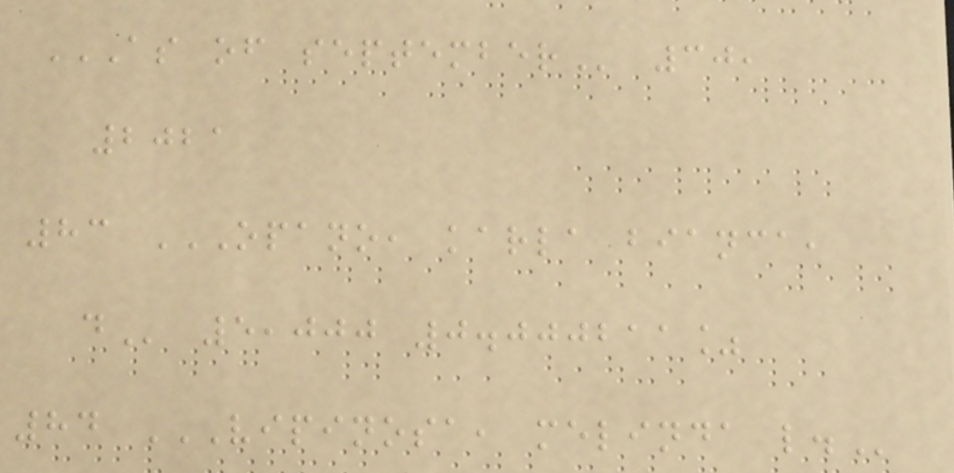AS OF SEPTEMBER 30,
2021
83 OPANO, KARLA BIANCA,
D 5,000 0.000211%
84 VIPINOSA, MELINDA L.
